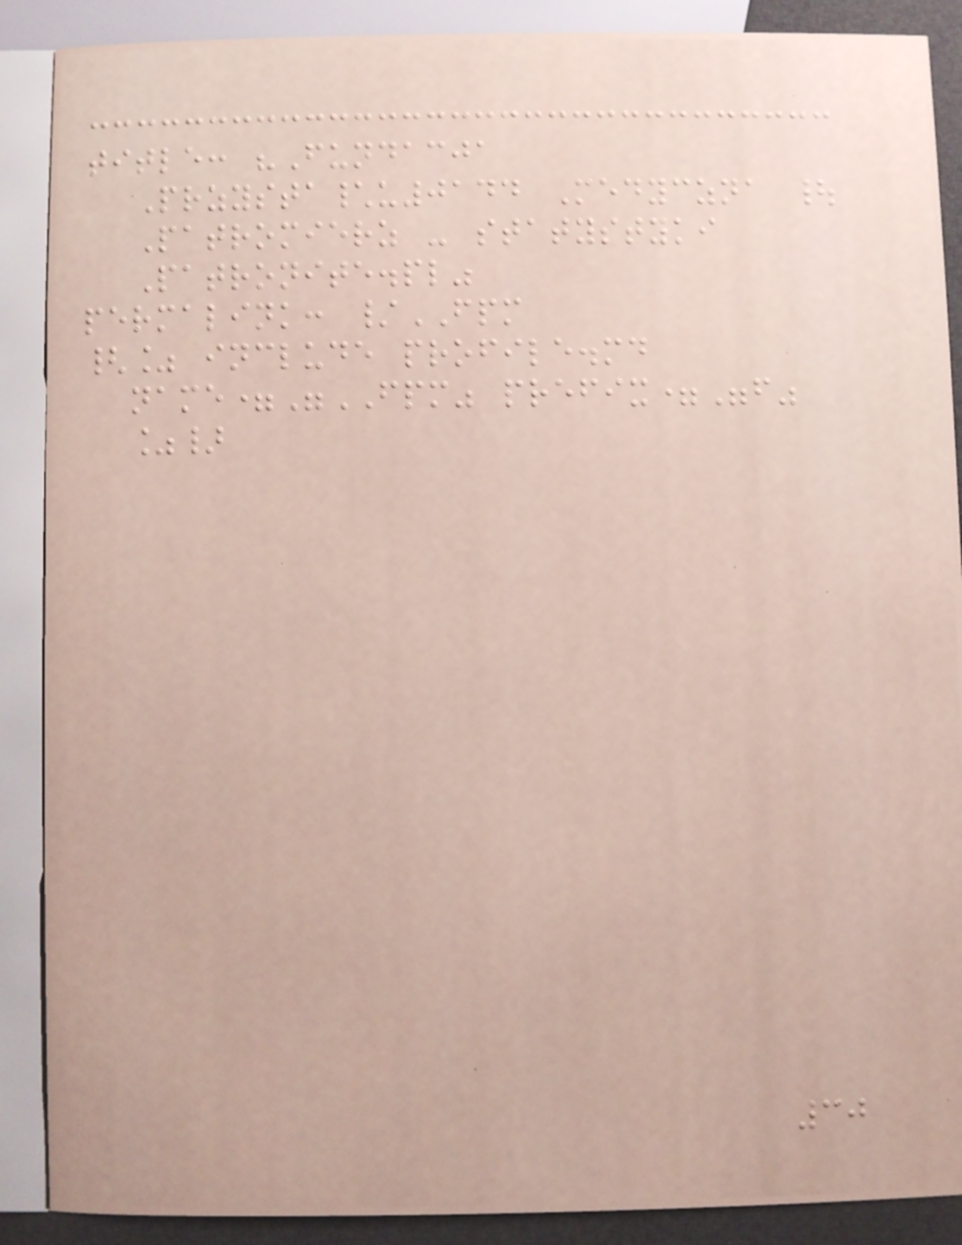title: "Fundacja
Przysta\u0144 Medyczna |
Patromierz - statystyki
Patronite.pl"
permalink: /FPM
{% include profile.md
name="FPM" prefix="f"
%}
30
